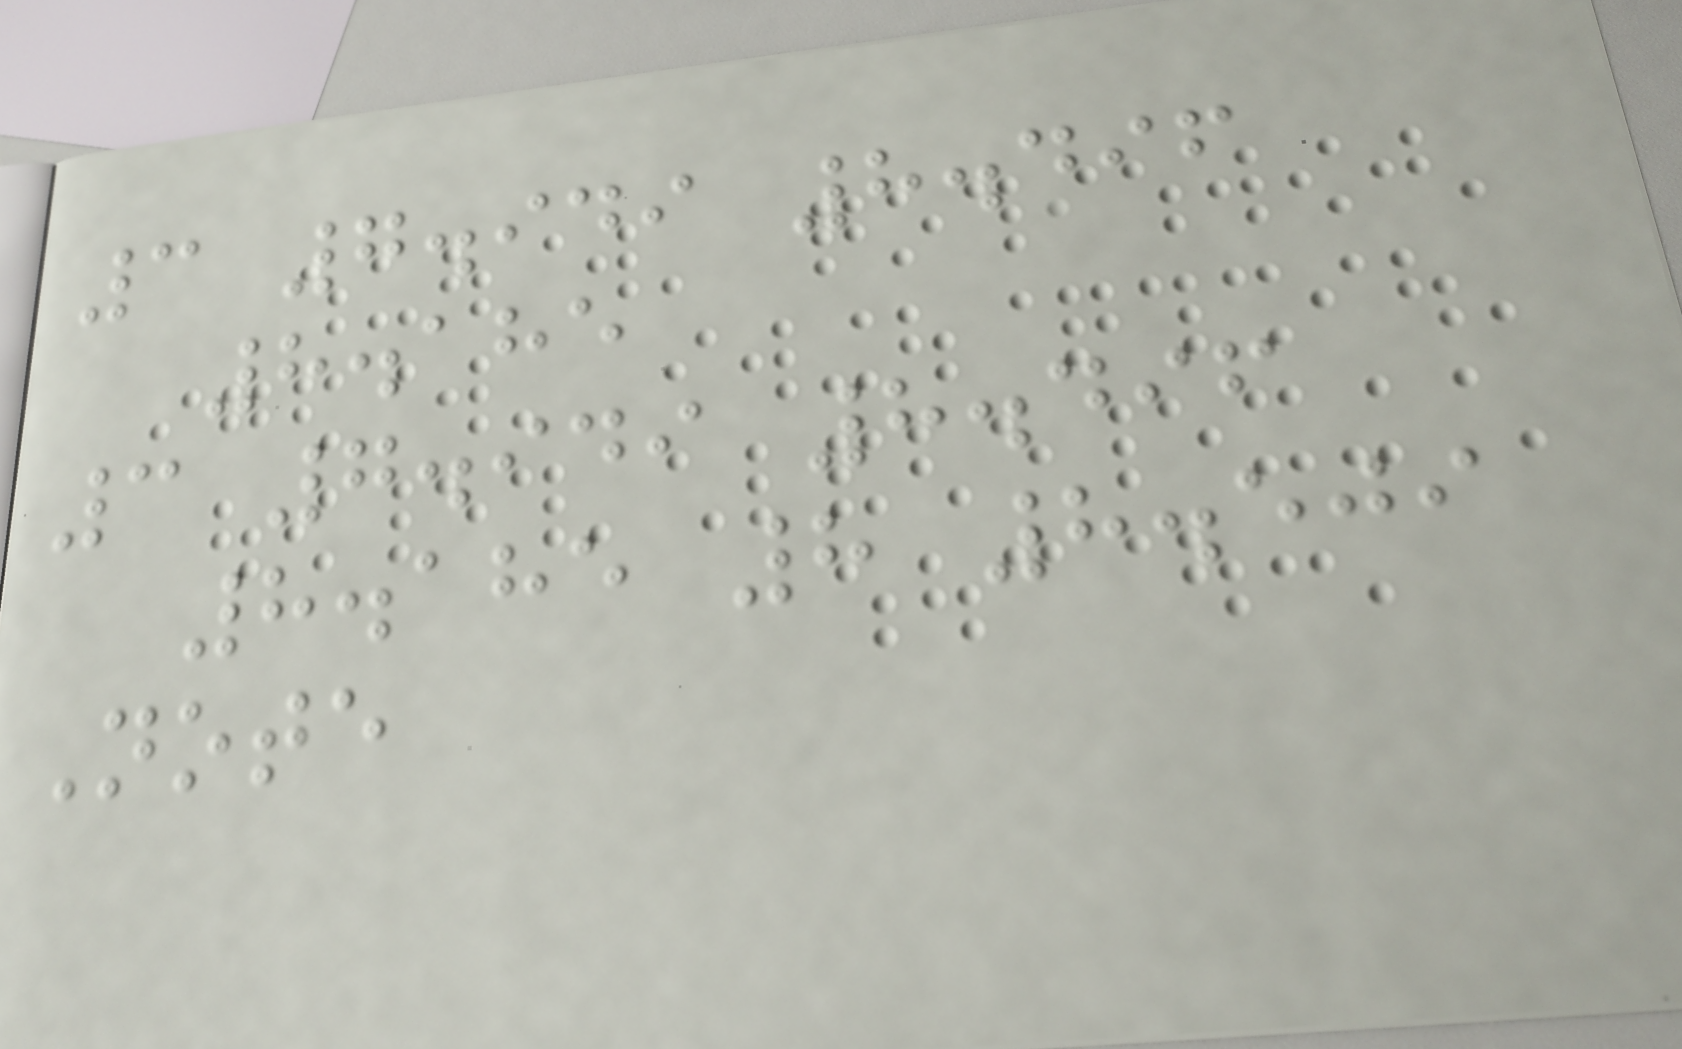3 7.949 8.496
8.185
3 7.949 8.496
8.185 8 8.509
Note
